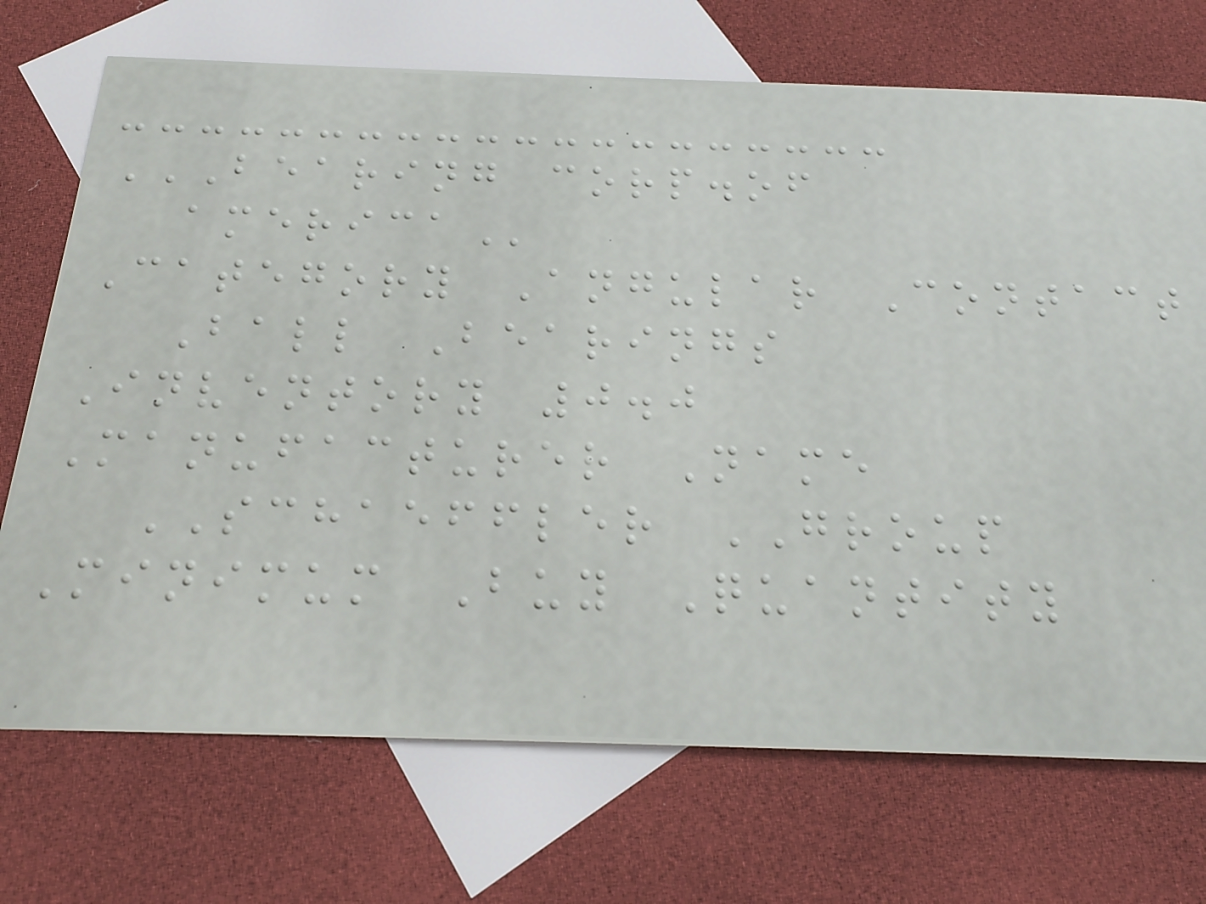BEARING CORP.OF
AMERICA
Category Angular Contact
Ball Bearings
Inventory 0.0
Manufacturer Name
SCHAEFFLER GROUP
Minimum Buy Quantity
